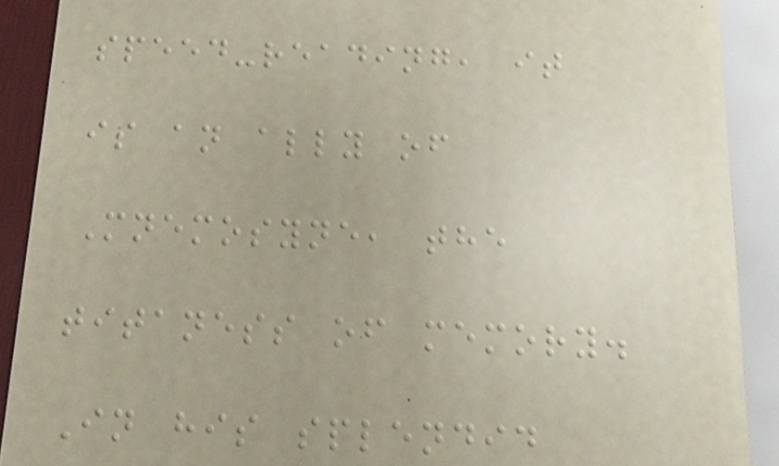speed-reading, it
is an ally of
Mnemosyne, the
titaness of memory.
In his splendid
